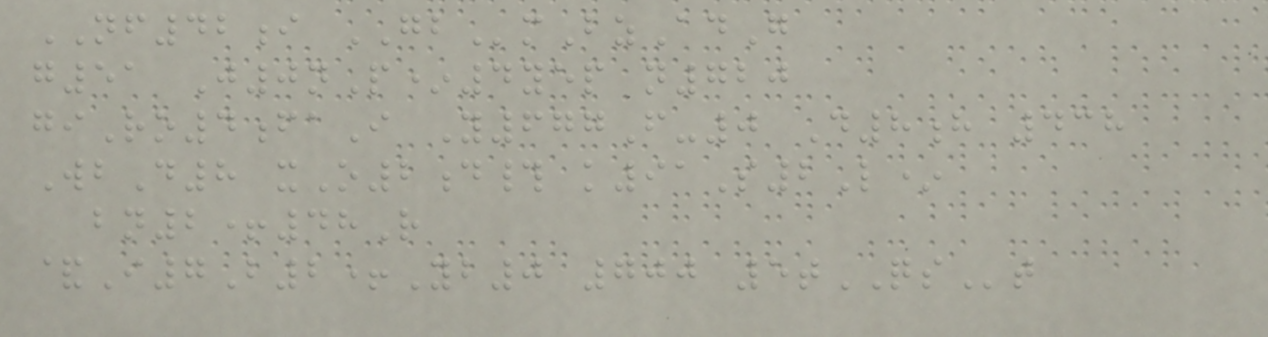NF42i GBmBzAdG
g51 J0nP*4yep n720
giRo4faI Y677F-0 D8h 438
WbD8 xO2d# k91S2L*
bn2+48R
&I7B2+Yb0 700 5tQSt
